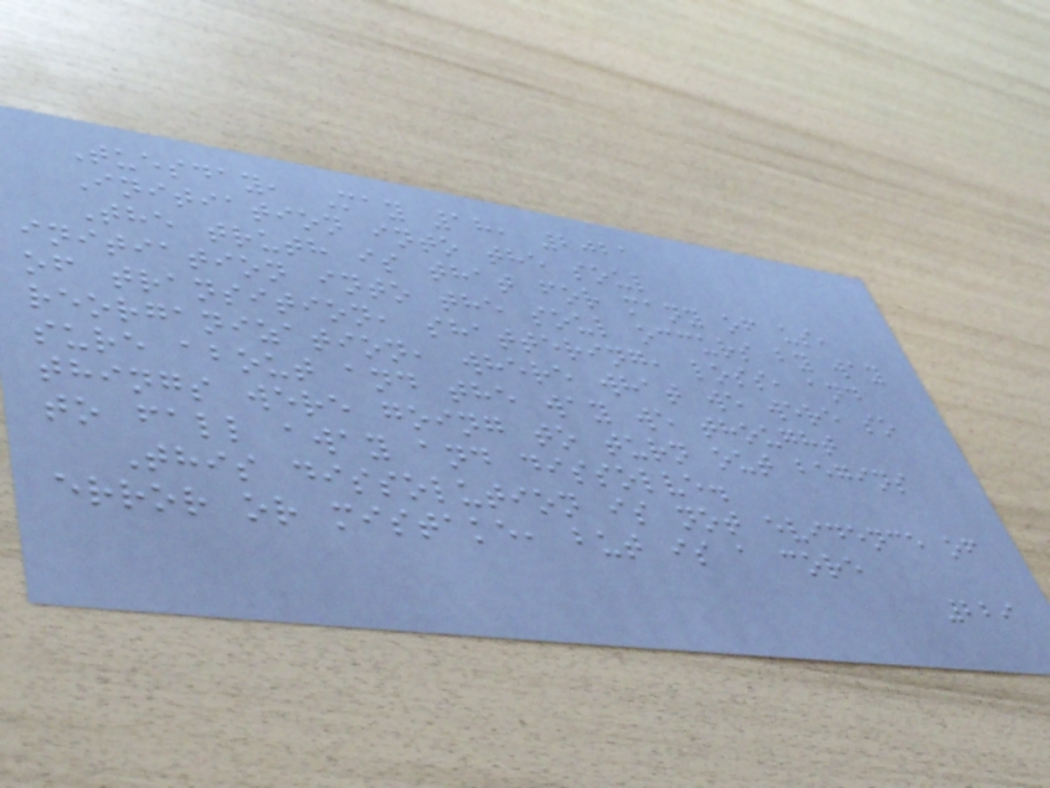Tuesday, May 18, 2021
Initiation into the soul
The truth is that for many of us,
initiation into the soul occurs by way
of transition, shattering, loss, and
reorganization, where what we were so
sure about and the way we thought
things were going to turn out begins
to fall away and dissolve.
This dissolution is not evidence of
error or mistake, but is a core
229
